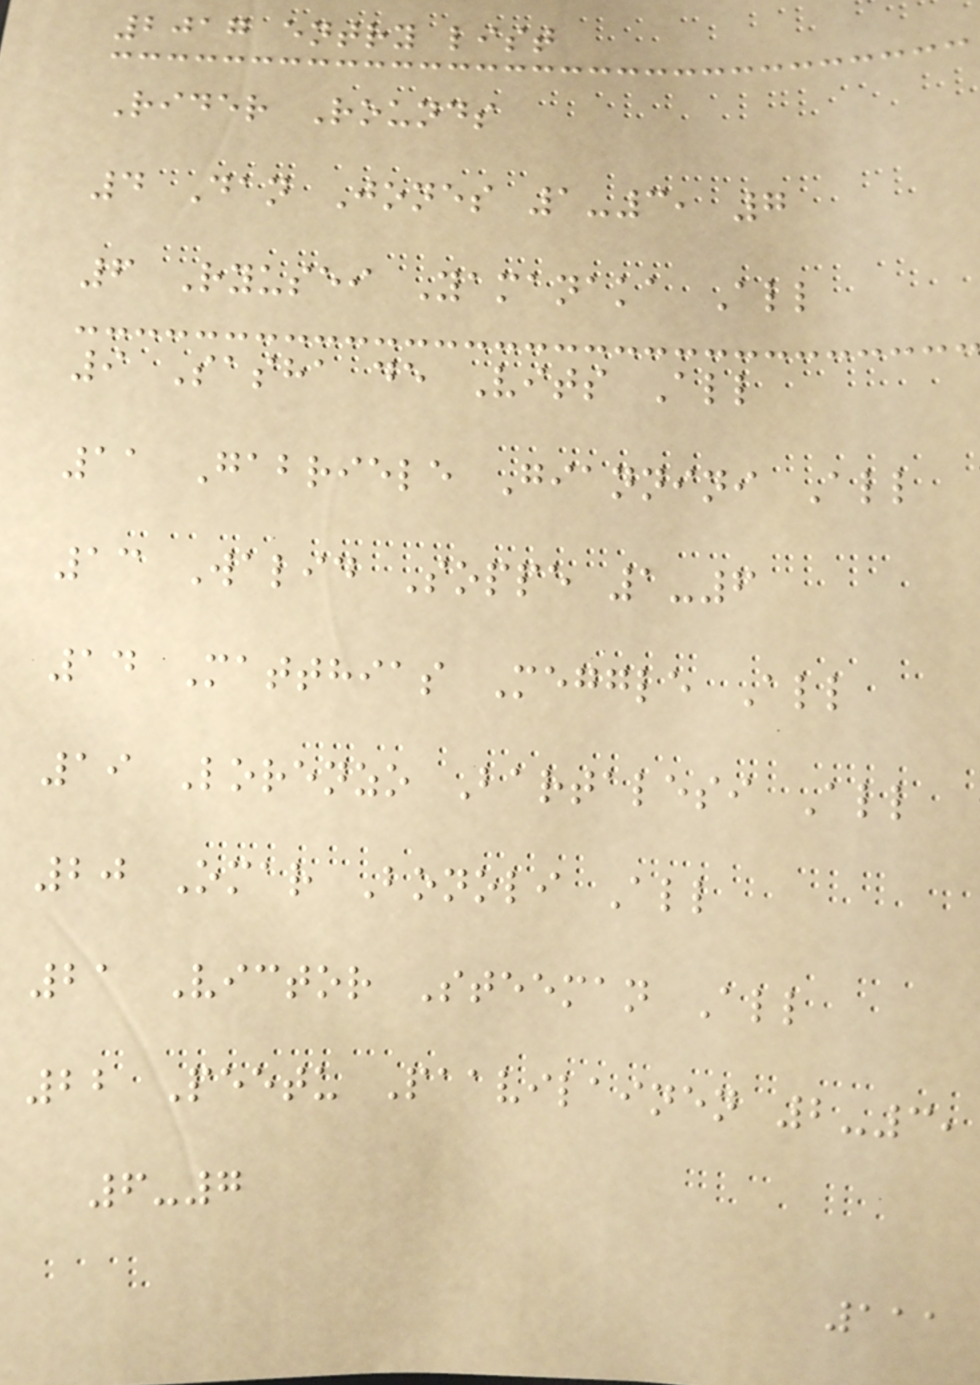2017 entry list
Rider Rounds
4 Dan Jones 1-3, 7
6 Ryusei Yamanaka All
9 Sasha de Vits All
11 Gabriele Giannini All
13 Walid Soppe 1-6
14 Matthias Meggle All
19 Lorenzo Bartalesi All
20 Omar Bonoli All
21 Victor Steeman All
22 Peetu Paavilainen 2-3,
6-7
111
